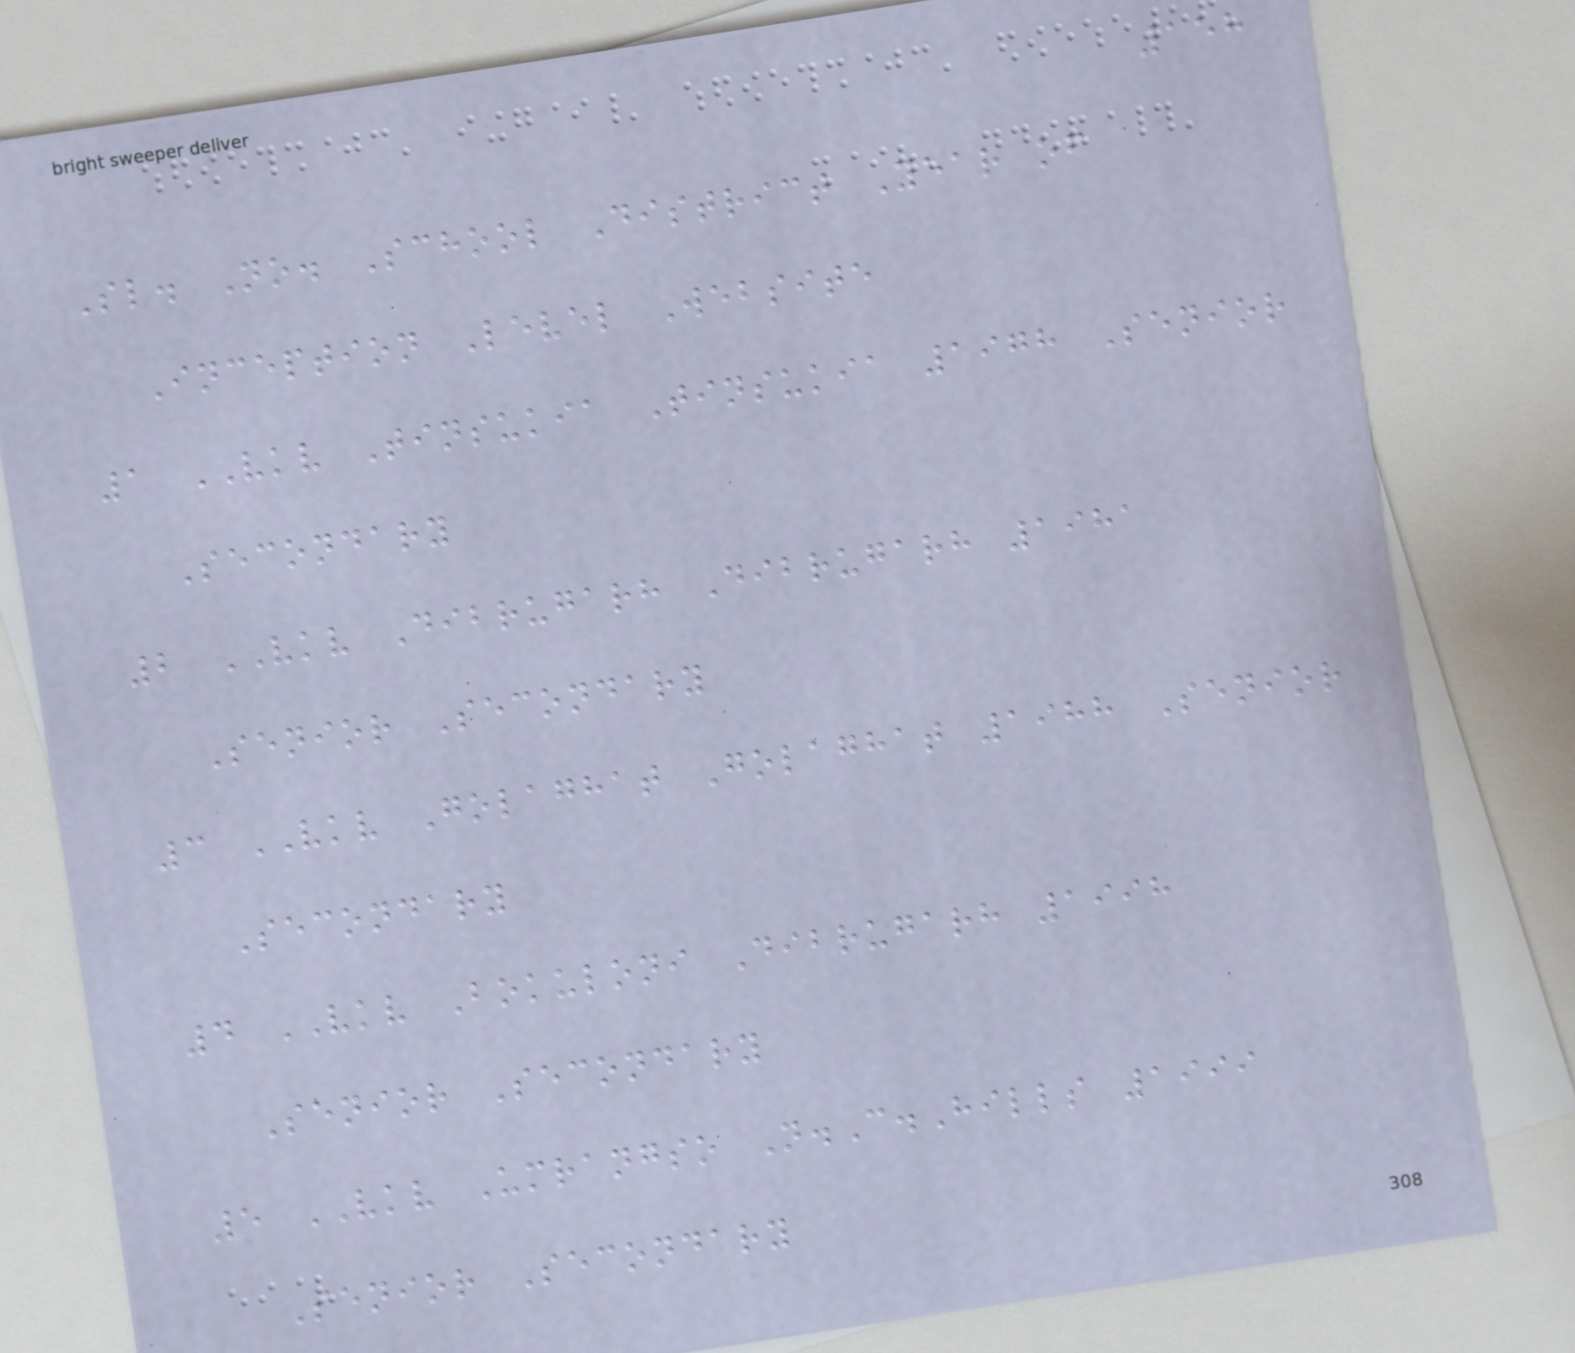158
Sl. No. School District Year of
Inception Level Website
1 VKV Tinsukia Tinsukia 1978 Senior
Secondary
2 VKV Dibrugarh Dibrugarh 1981
Senior Secondary
3 VKV Golaghat Golaghat 1988 Senior
Secondary
4 VKV Bokuloni Dibrugarh 1998
Senior Secondary
5 VKV Umrangso N.C.Hills 1999
Senior Secondary
